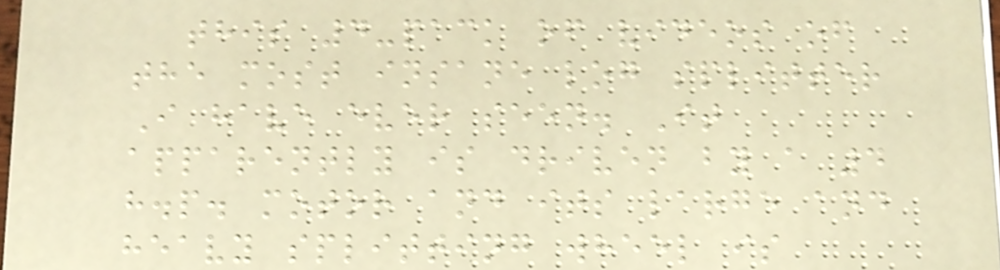this 4-pack of videos of
the most insane log splitter
I have ever seen. It
apparently is driven by a 4
h.p. motor and its large and
heavy splitting wheel is
